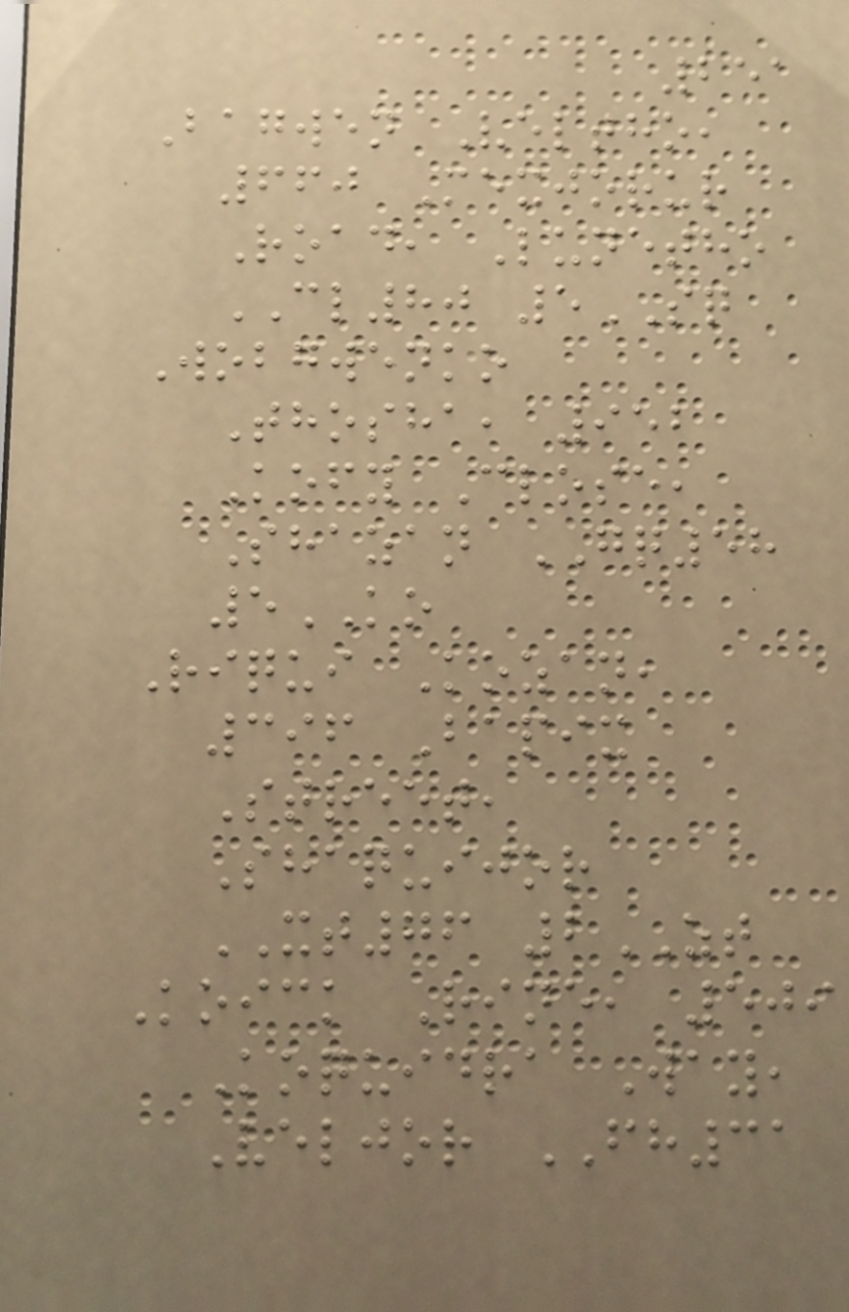251
Bagwen Veltho,
660 Mexjorur
Road, Lunetho
CL80 5SQ
Wobgwenko
Thosha, 952
Kofy Close,
Shazan GQ58
5KO
Riqui Kozan,
396 Bapix
Street,
Shaquijor
XT76 2ZT
Koick Rine, 509
Koquidra Way,
Veljor FH31
